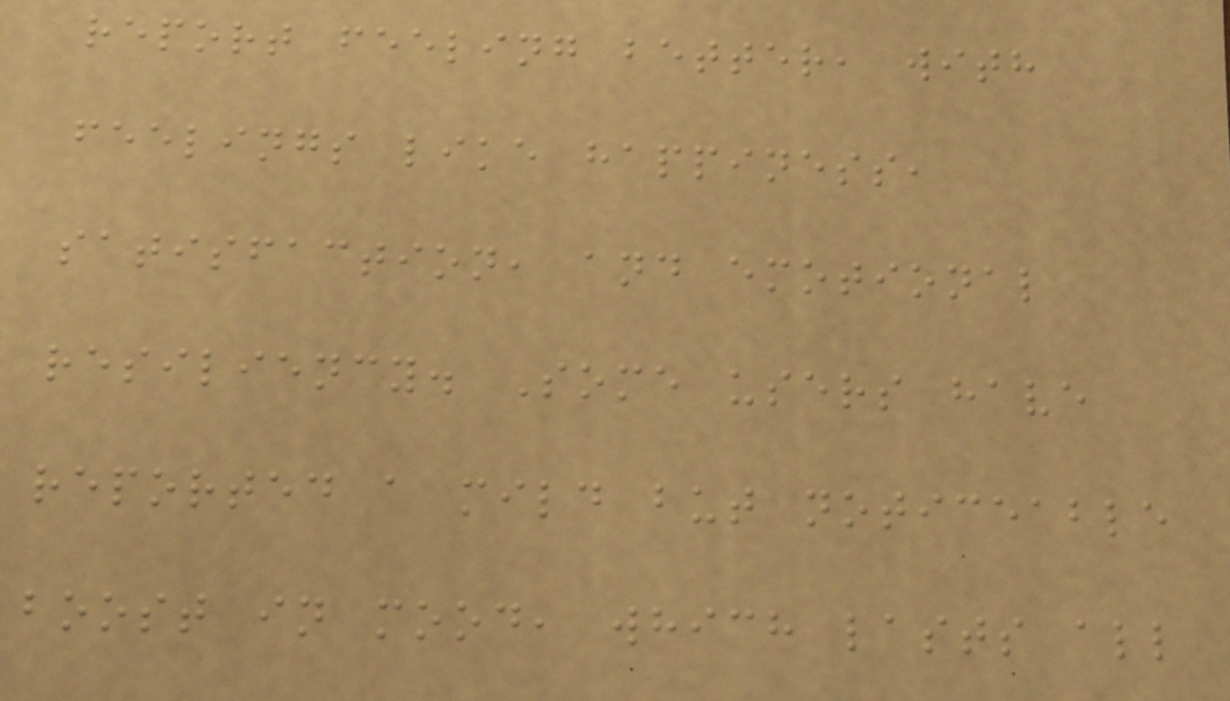report feeling better, with
feelings like happiness,
satisfaction, and emotional
resiliency. Some users have
reported a mild but noticeable
boost in mood, which lasts all
